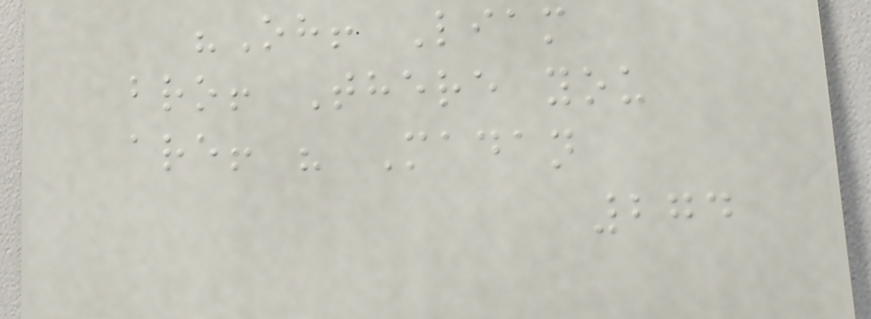"Oh! Liam
bro! There you
are! " Madan
274
